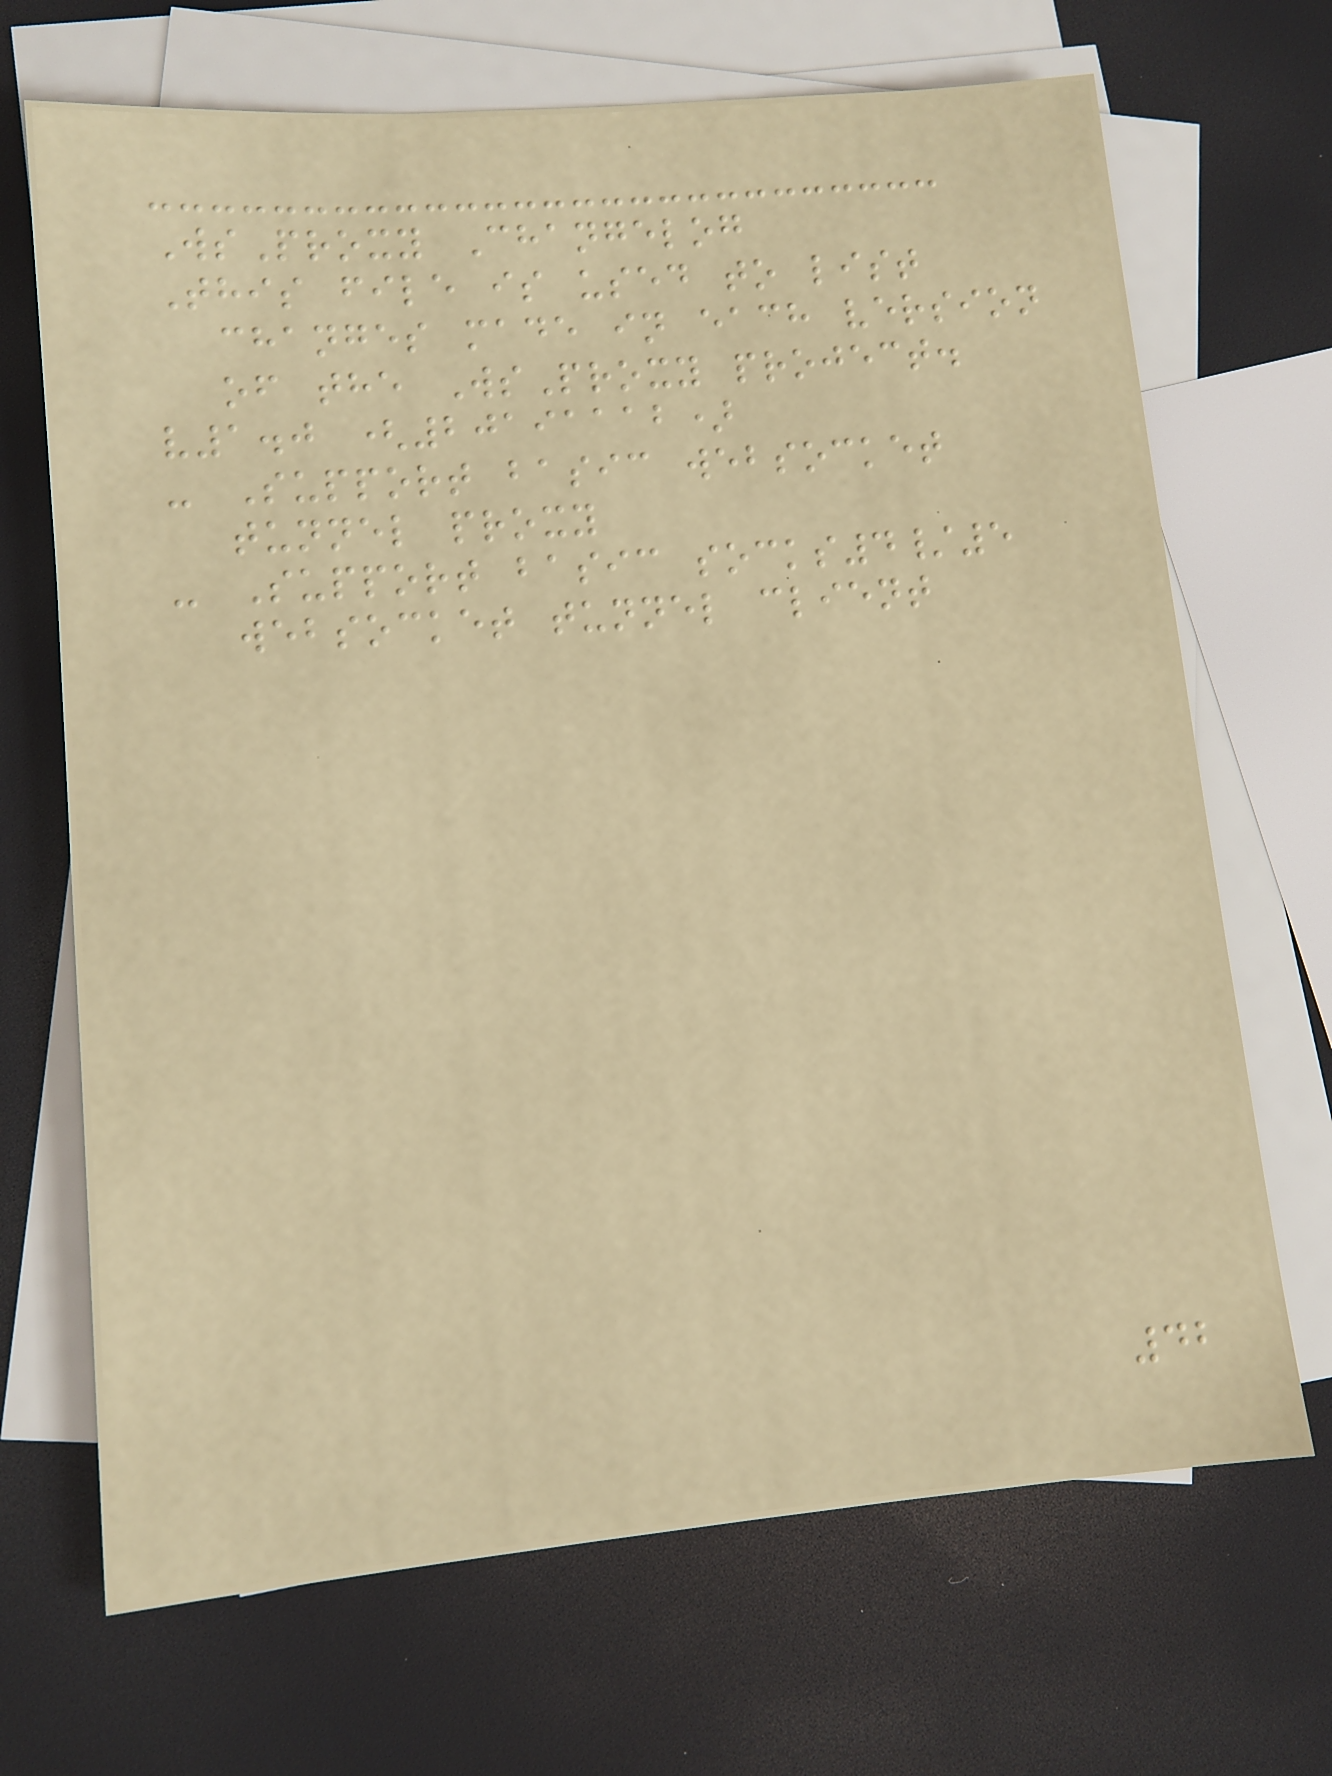WsProxy Changelog
This file is used to list
changes made in each version
of the WsProxy project.
v1.0 (20191112)
- Support basic websocket
tunnel proxy
- Support basic socks4/5
websocket tunnel client
42
